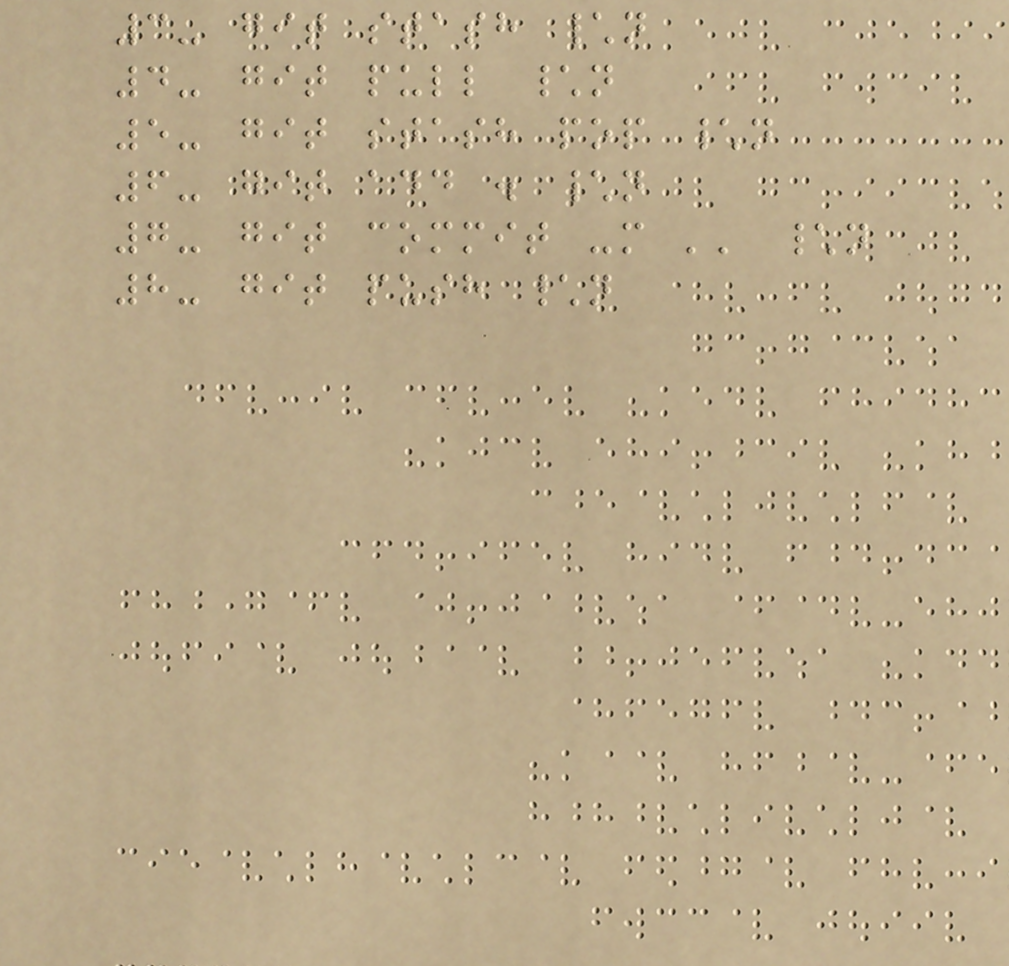3- git stash \n
4- git pull \n
5- git stash pop \n
6- git add . \n
7- git commit -m '' \n
8- git push \n
